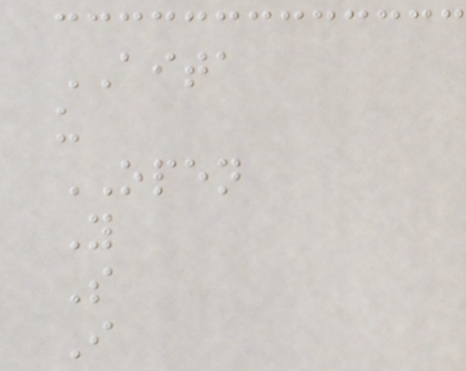AITA
u
OPEN
Y
S
I
